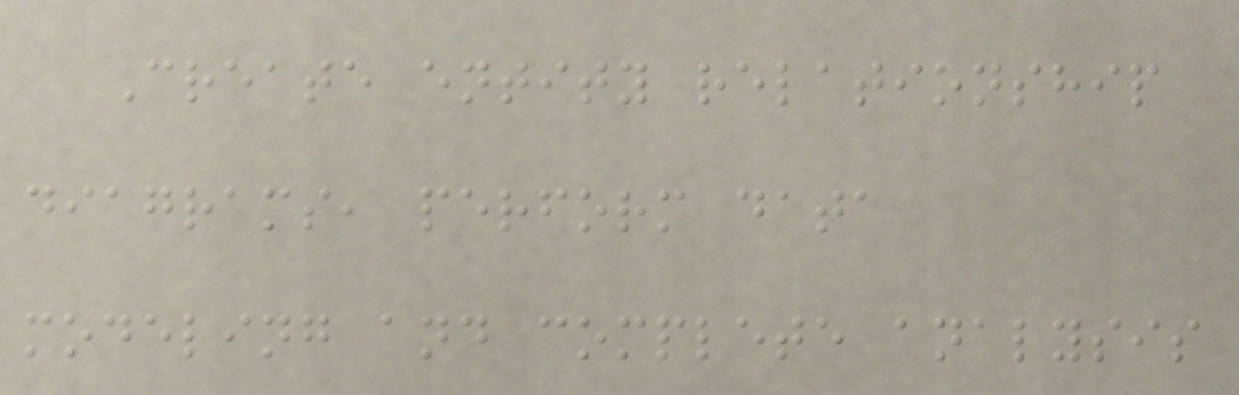Create entity relationship
diagrams, perform data
modeling and complete analysis
